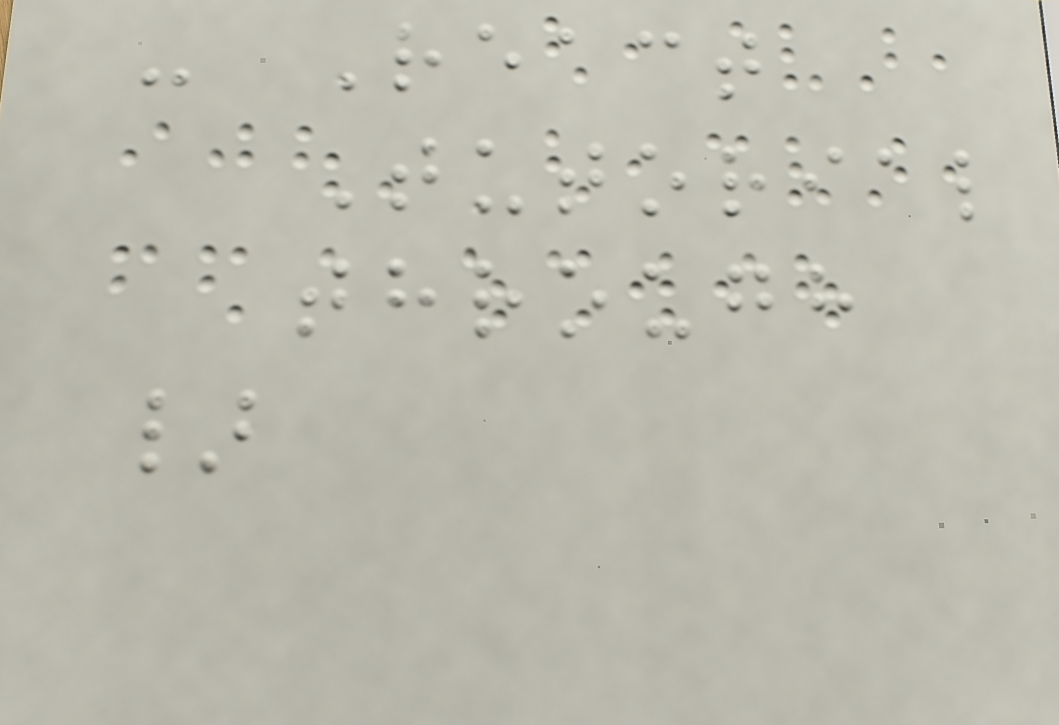- React
Tutorial
through
}
